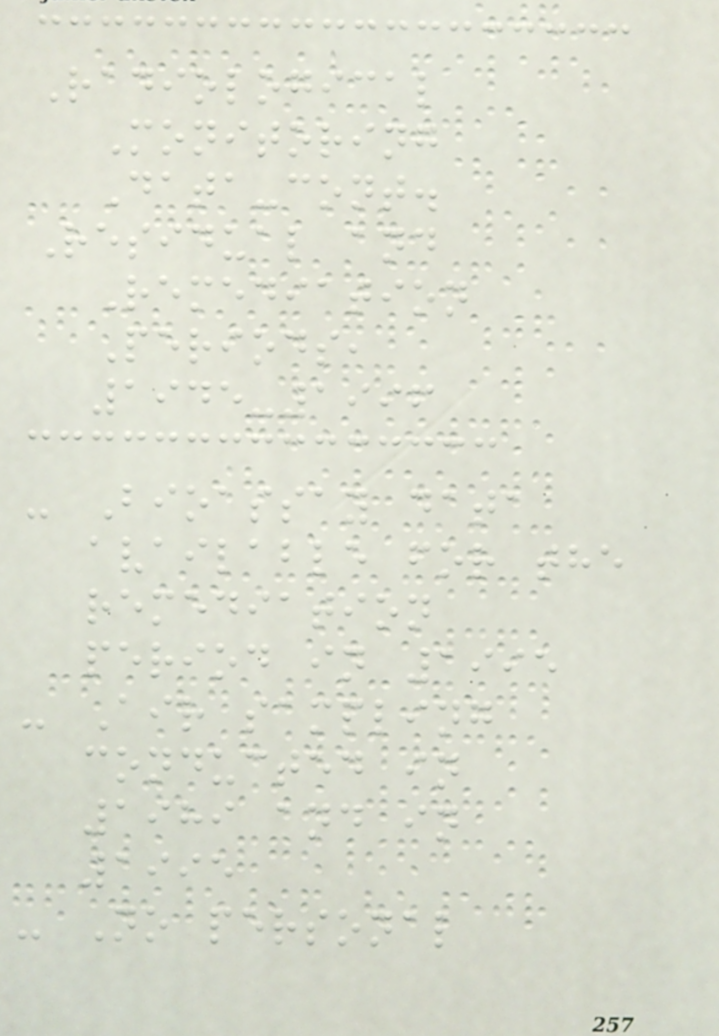Radiological
Monitoring
Data-cont.
Residual and
Remediation
Periods,
1945-1996
- Bioassay data
available for the
remediation
period in 1995
- Air sampling
conducted in
1989 and in
1995
- No personal
